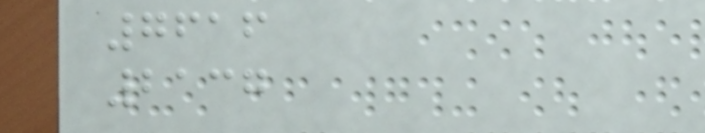7616
2137
